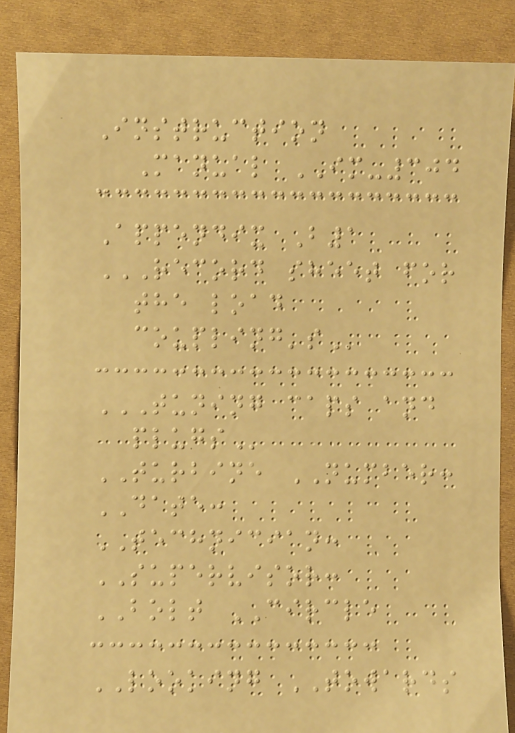Instruction
Manual IM-304
Appendix B1
RECORD SHEET FOR
THE LOAD
COUPLING'S
TUNING CAPS AND
PLUGS
TURBINE NUMBER:
DATE:
TECHNICIAN:
SUPERVISOR:
BOLT CIRCLE
LOOKING TOWARDS
